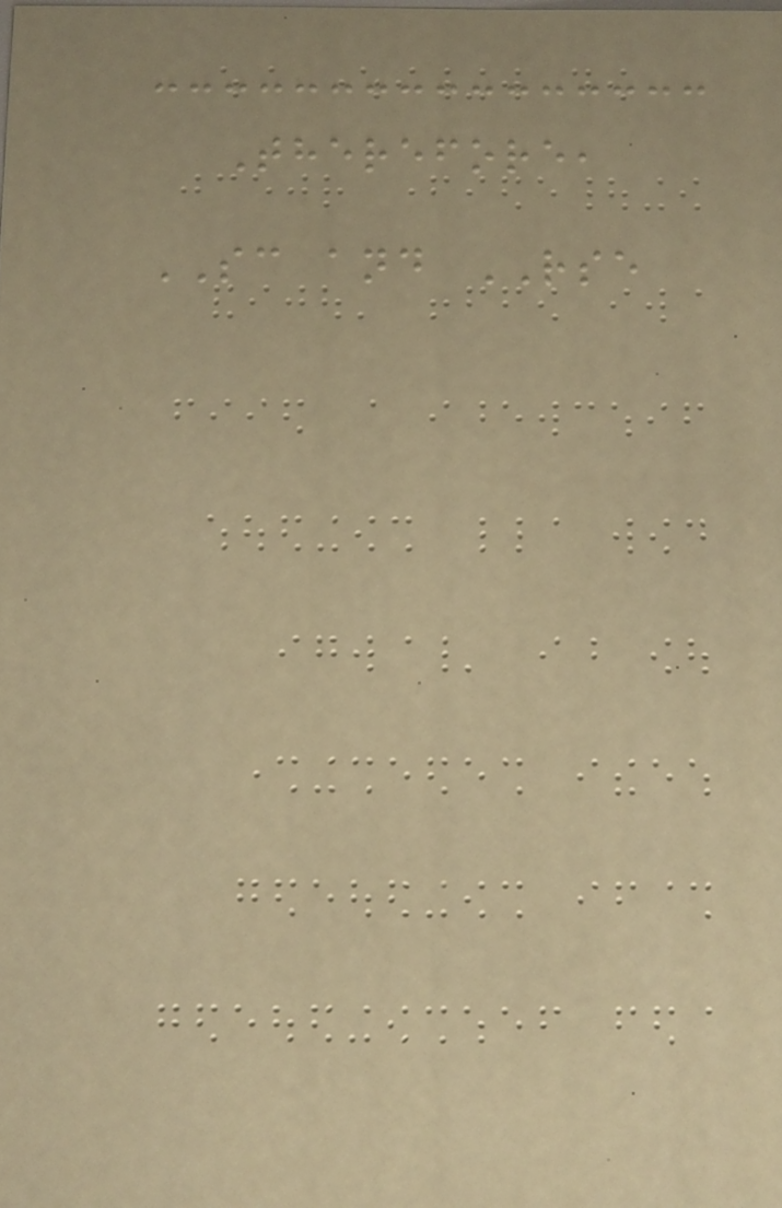Therefore,
SC and RSE
